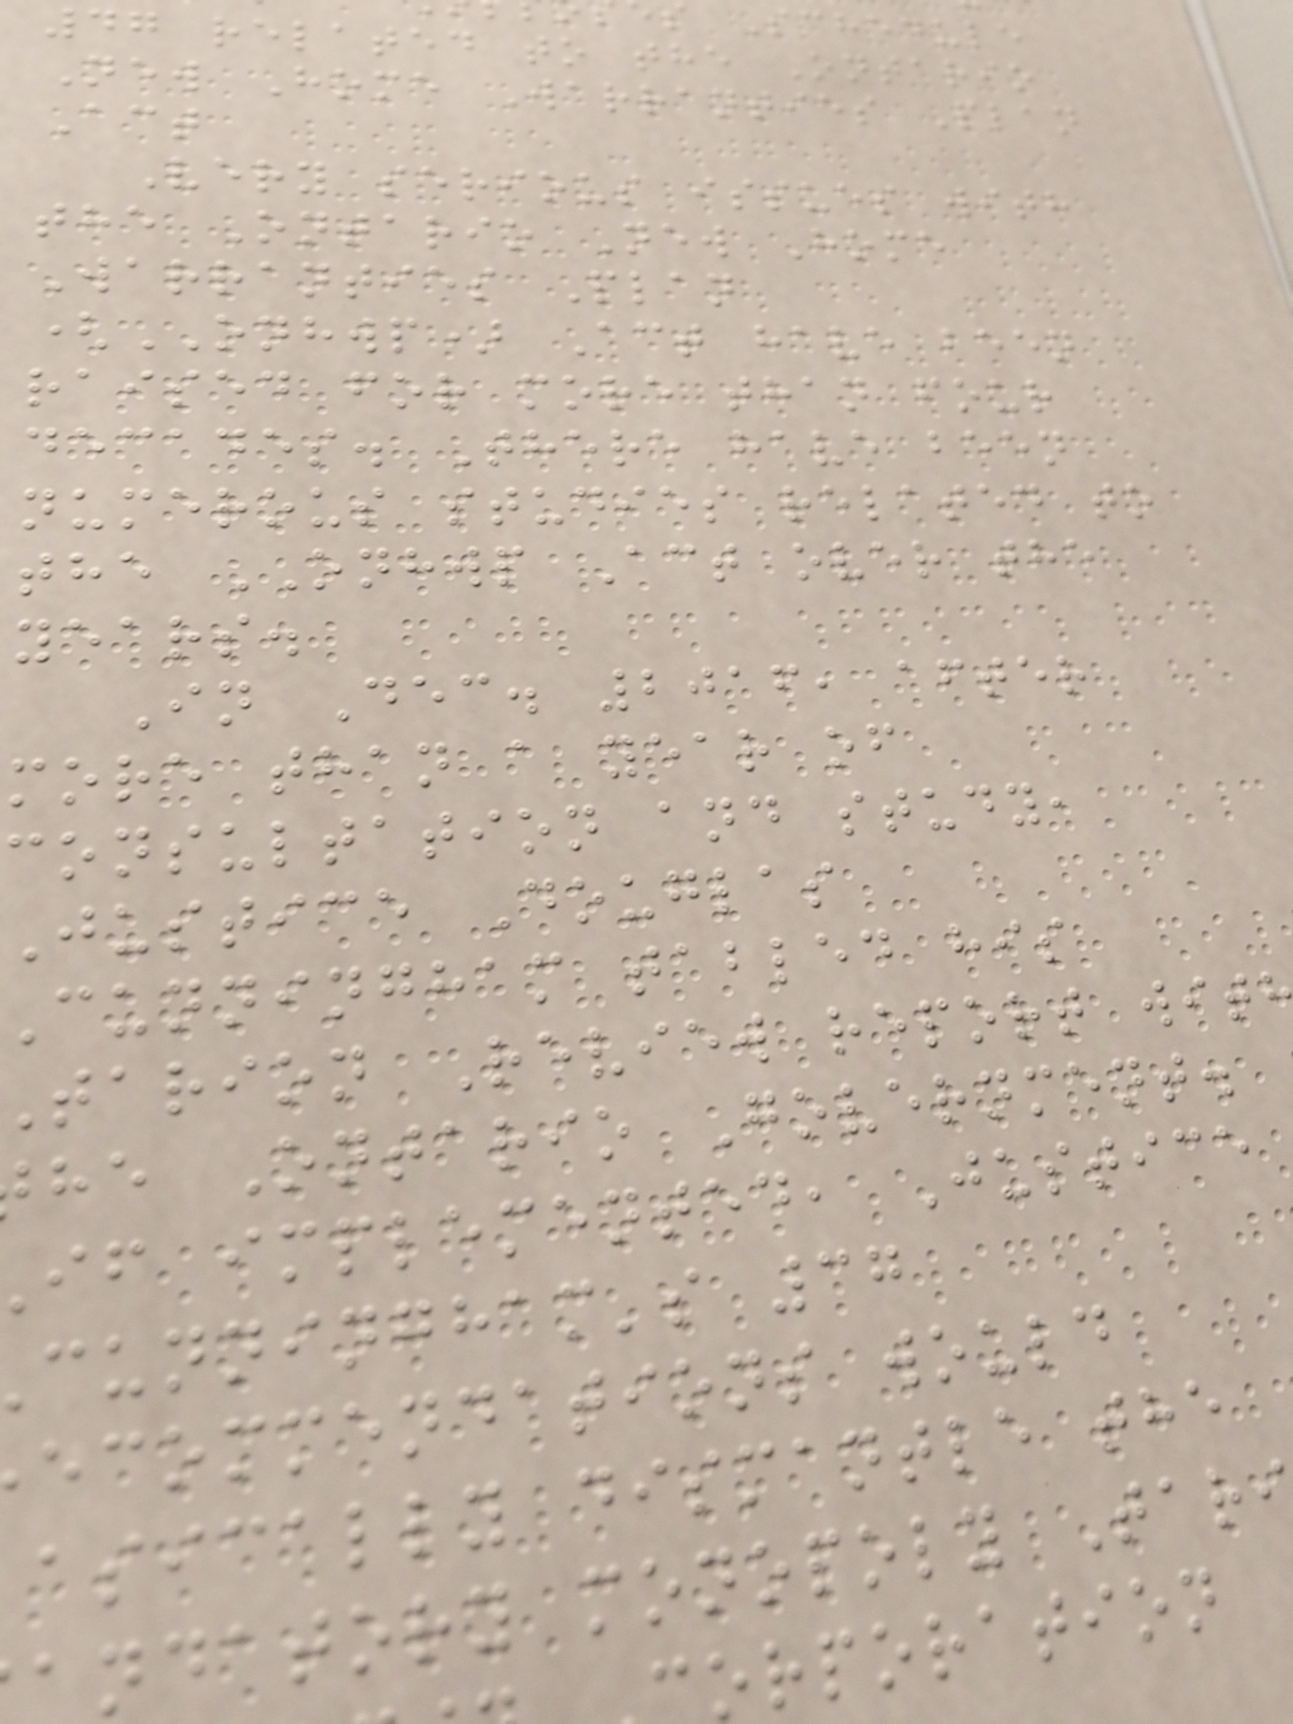s Schedule
47 related to the Ontario
New Home Warranties Plan
Act
Very serious issues with
the Ontario New Home
Warranties Plan
(ONHWP) Act have been
raised for more than four
decades. There have been
numerous studies related to
the ONHWP Act over the
years.
In Dec. 2016, after
more than a year of
consultation and study,
Justice Douglas
cunningham tabled his
tarion Review report wit
he Ontario Government.
if implemented, Justice
cunningham's 37
ecommendations would
asically dismantle the
ndatory monopoly Tar
orporation
